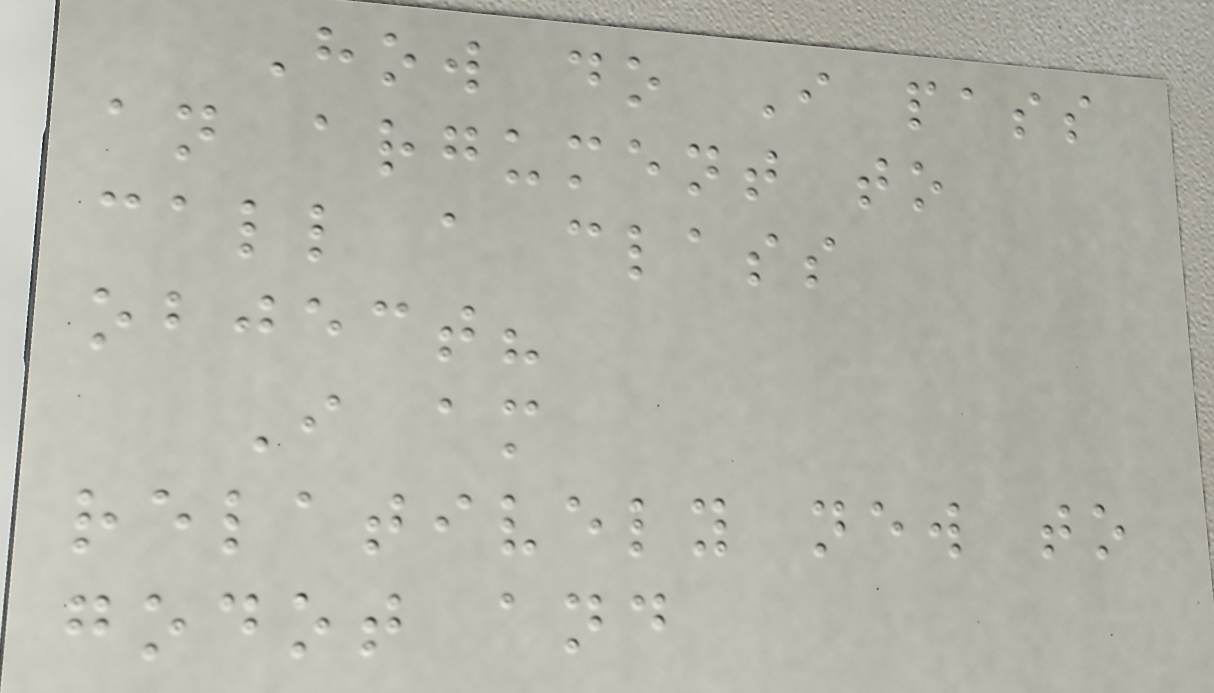How do I pass
an argument to
call a class
object?
I am
relatively new to
godot and
